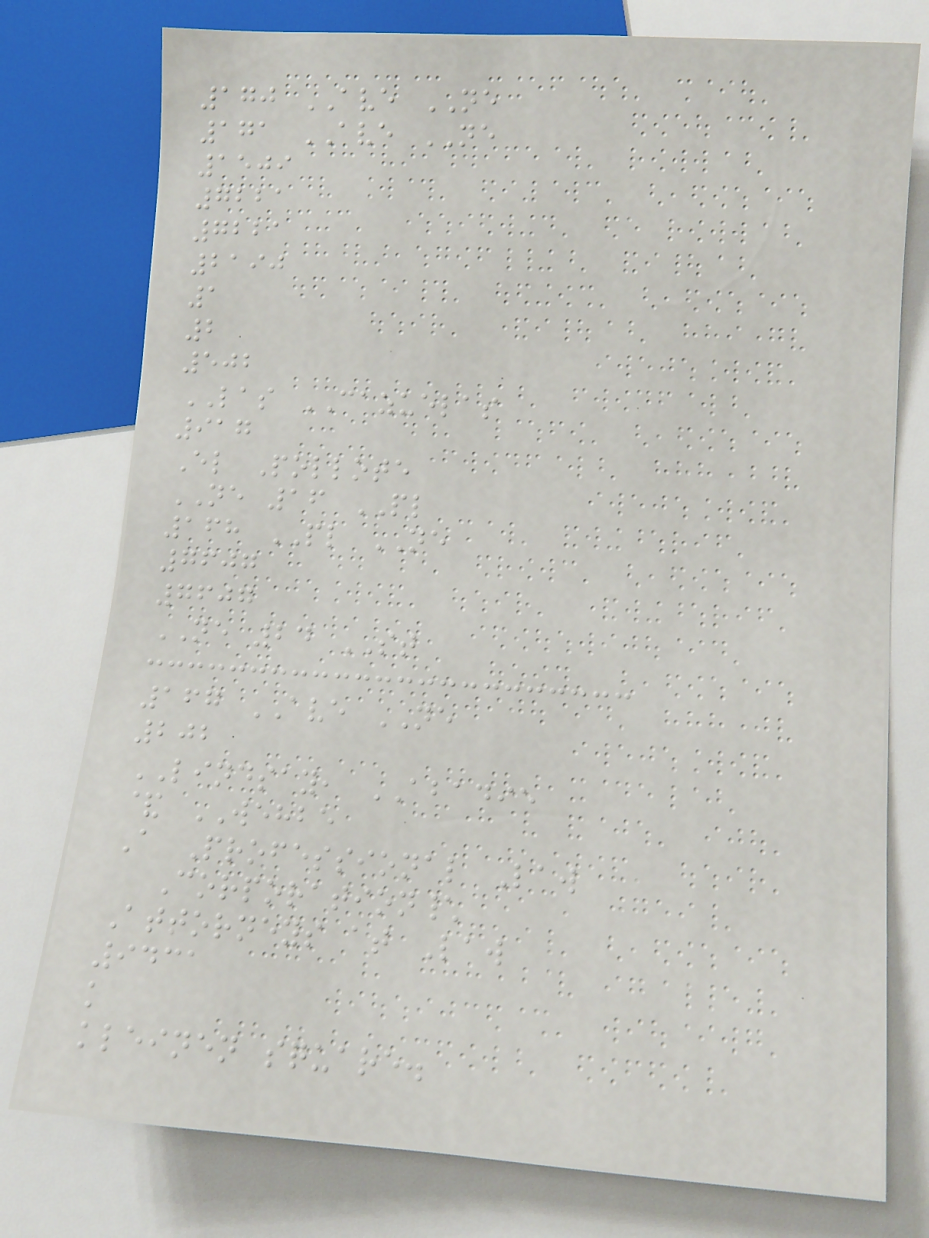170 AVE NE
171 AVE NE
1509
7221
7221
2190
1
2
502
LAS CAZUELAS
917
El Pollote
NE 16 PL
168 PL NE
7607
7607
NE 24 ST
167 AVE NE
202
LINDSAY, ABADIE
& WEHBE
A Professional Law
Corporation\
Attorneys at Law
9431
k
kleinen square.
